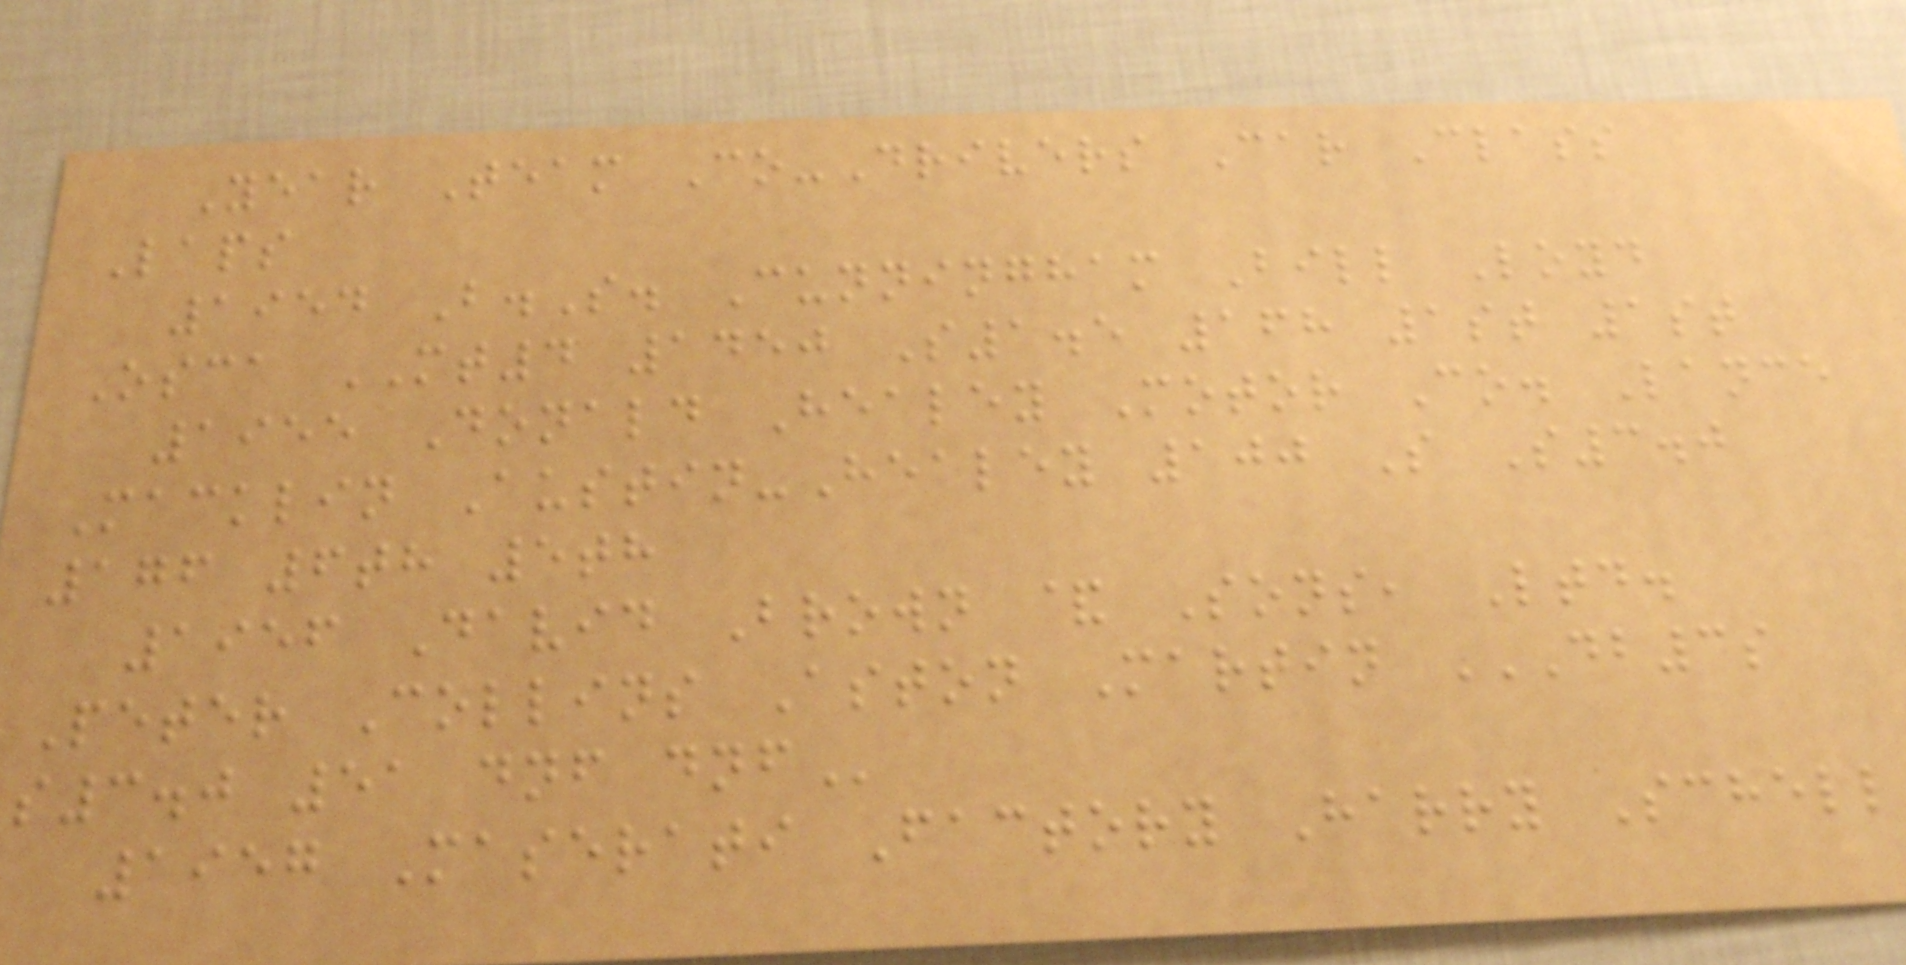Year Team Co-Drivers Car Class
Laps
1954 B.S. Cunningham Bill Loyd
Osca MT4 1450 S1.5 168 1st 1st
1955 Donald Healey Motor Co. Lance
Macklin Austin-Healey 100 S S3.0
176 6th 5th
1956 David Brown & Sons, Ltd.
Peter Collins Aston Martin DB3S
S3.0 51 DNF DNF
1957 Maserati Factory Harry Schell
